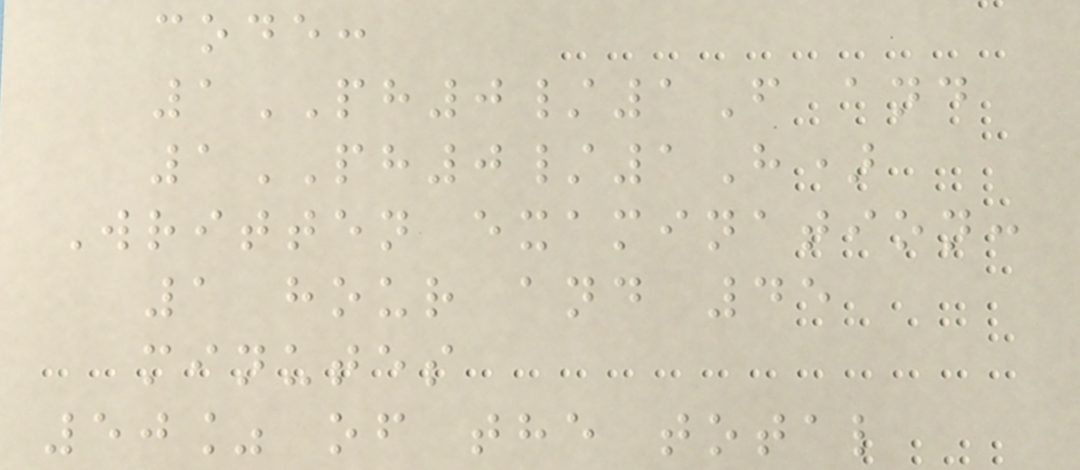code:
1PH0/1F and
1PH0/1H)
Written examination:
1 hour and 45
minutes
50% of the total
